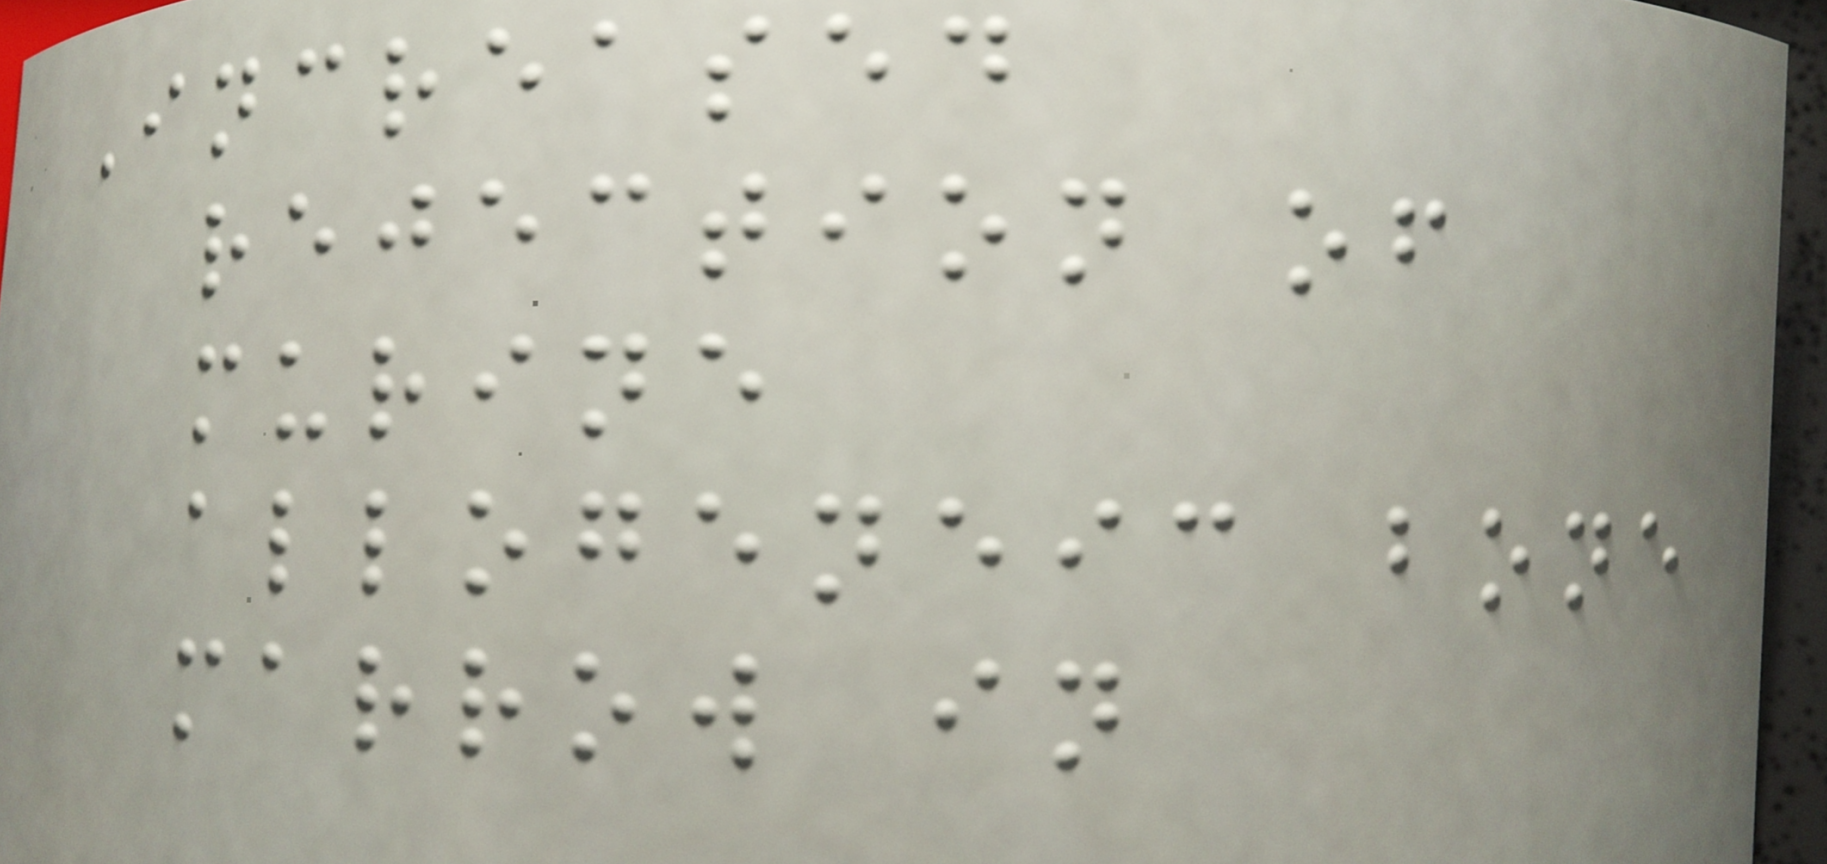Increased
rejection of
murine
allogeneic bone
marrow in
